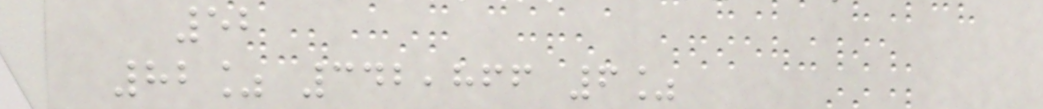52
82% 342,866 6%
